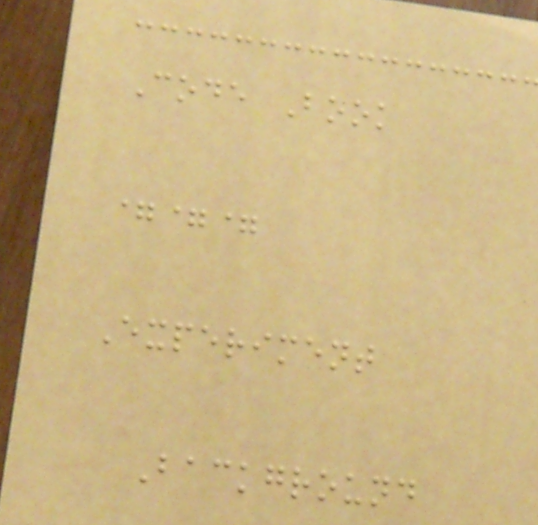Code Book
===
Experiment
Background
